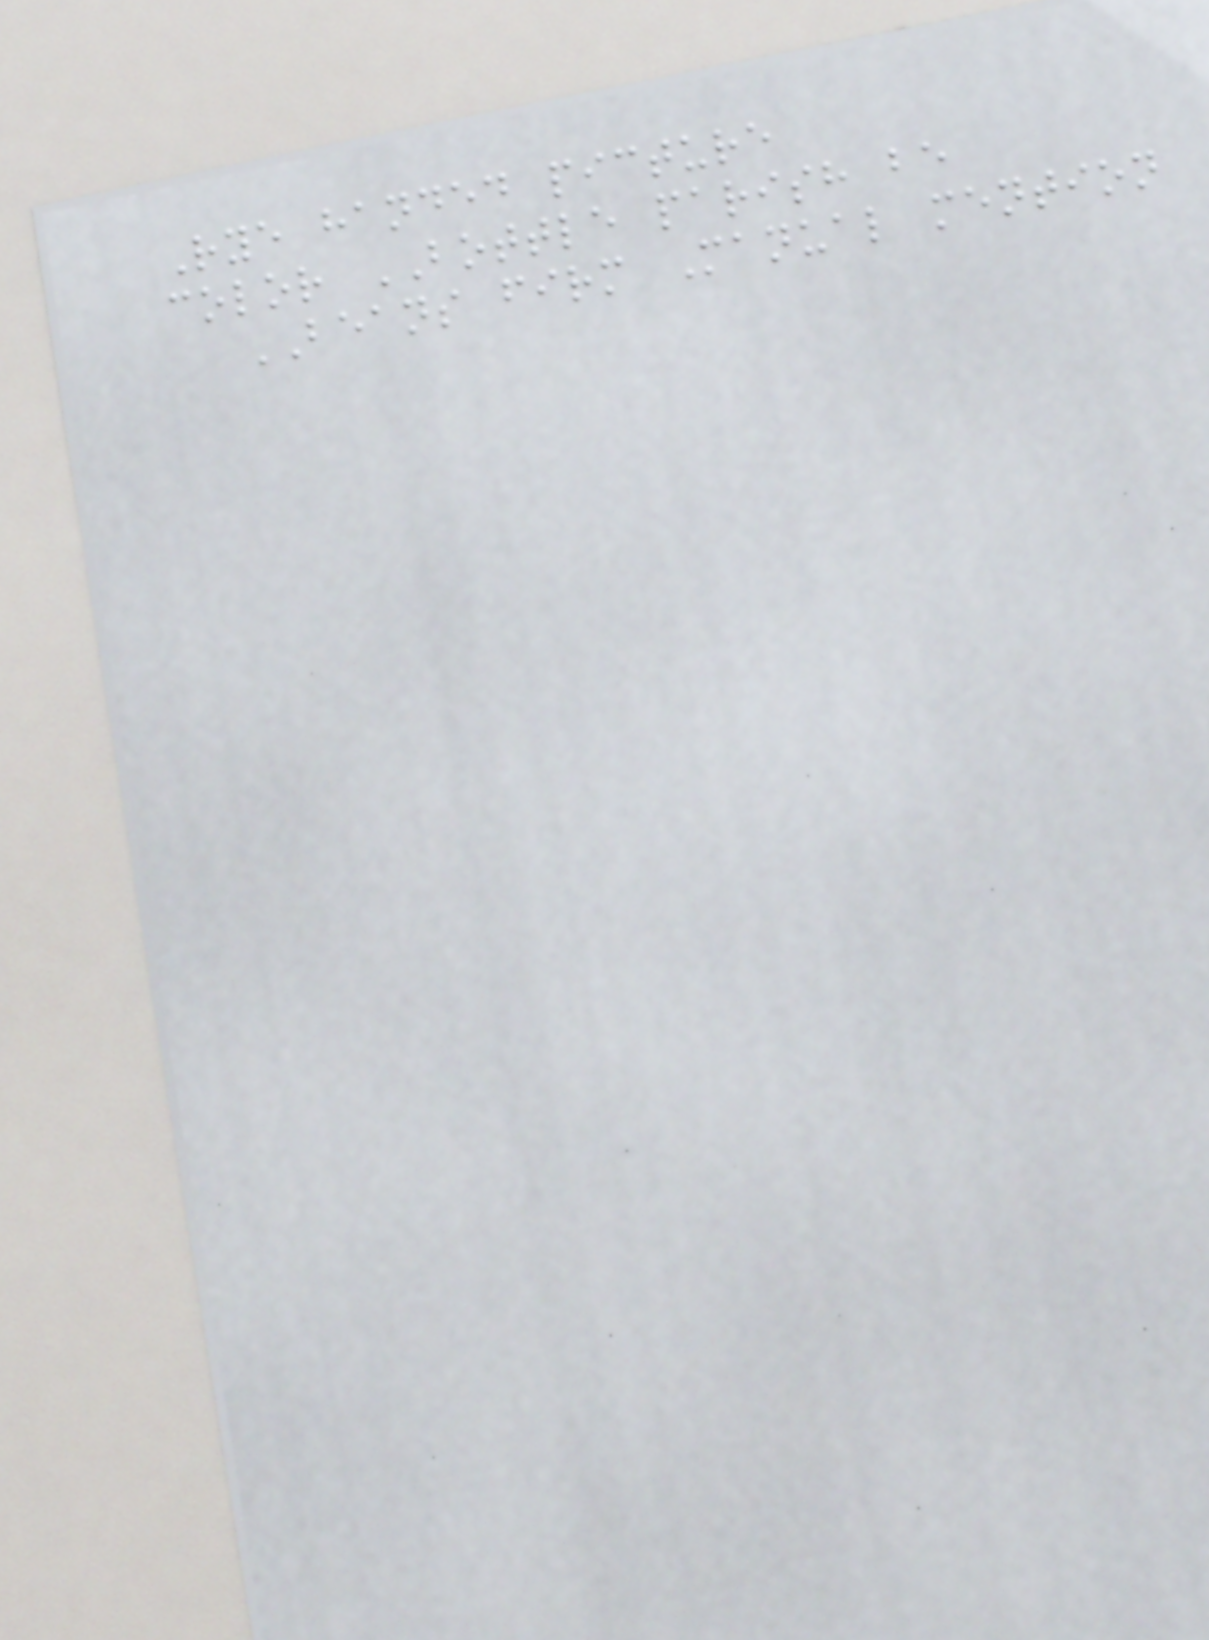Rye handed picture
color BOTTLE parish be
BEANS firm Manual mention
